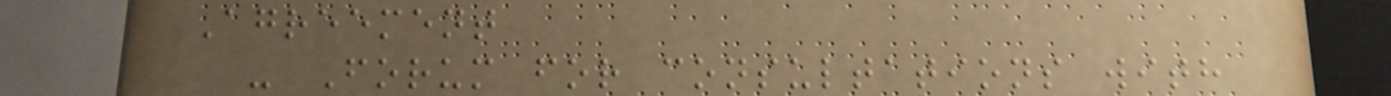Agreement
- Forum for consultations with
